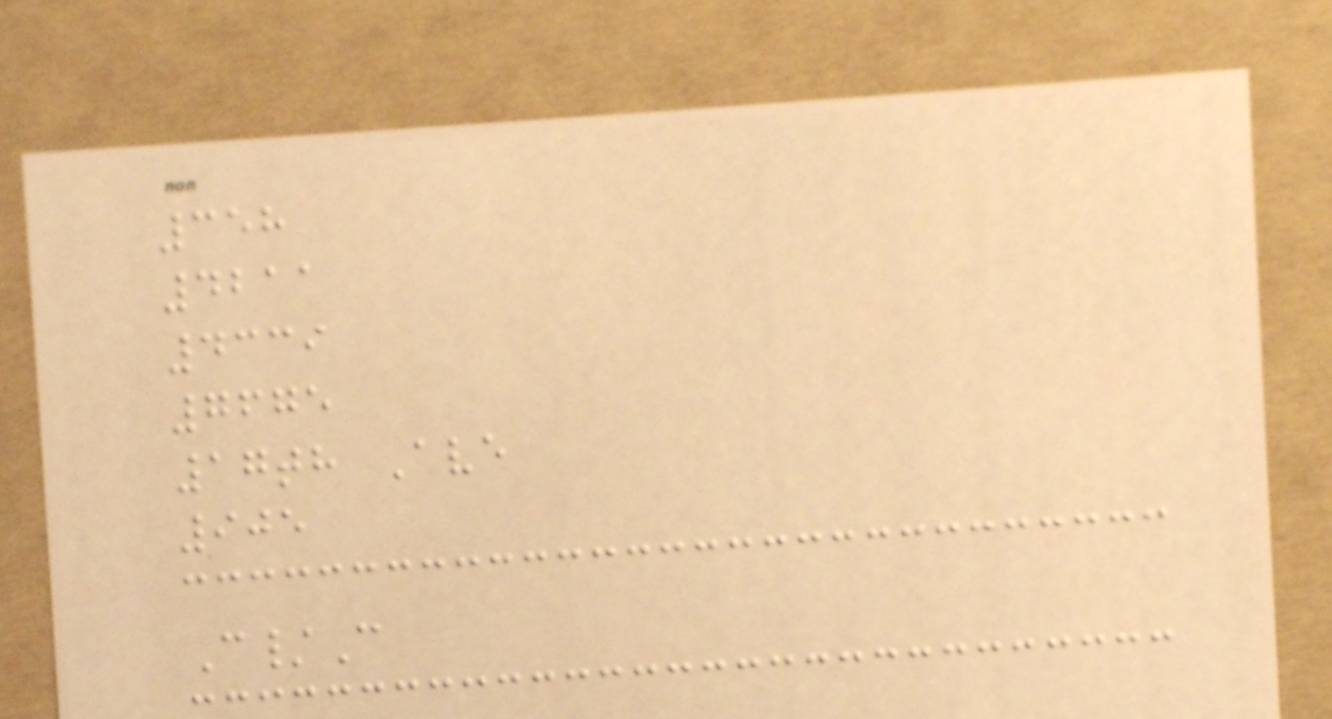358
4211
4339
7675
17th Ave
905
C/C
